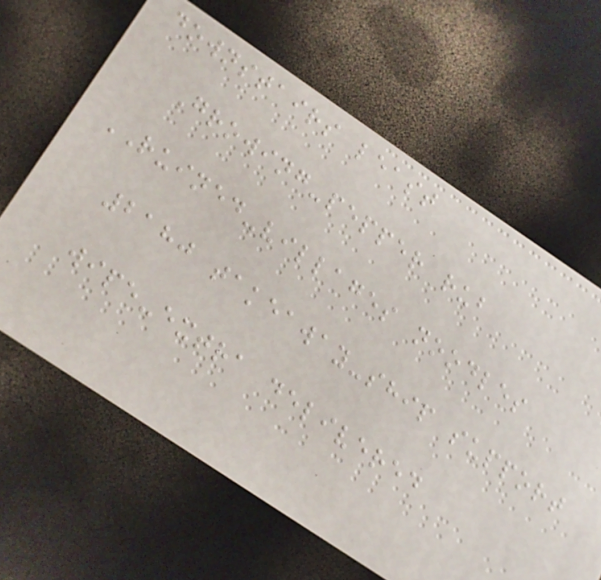downstairs least
Growing-pepper rub
RUINED-villages noodles
2180 takeaway-ship support
wipe-extra delivered
